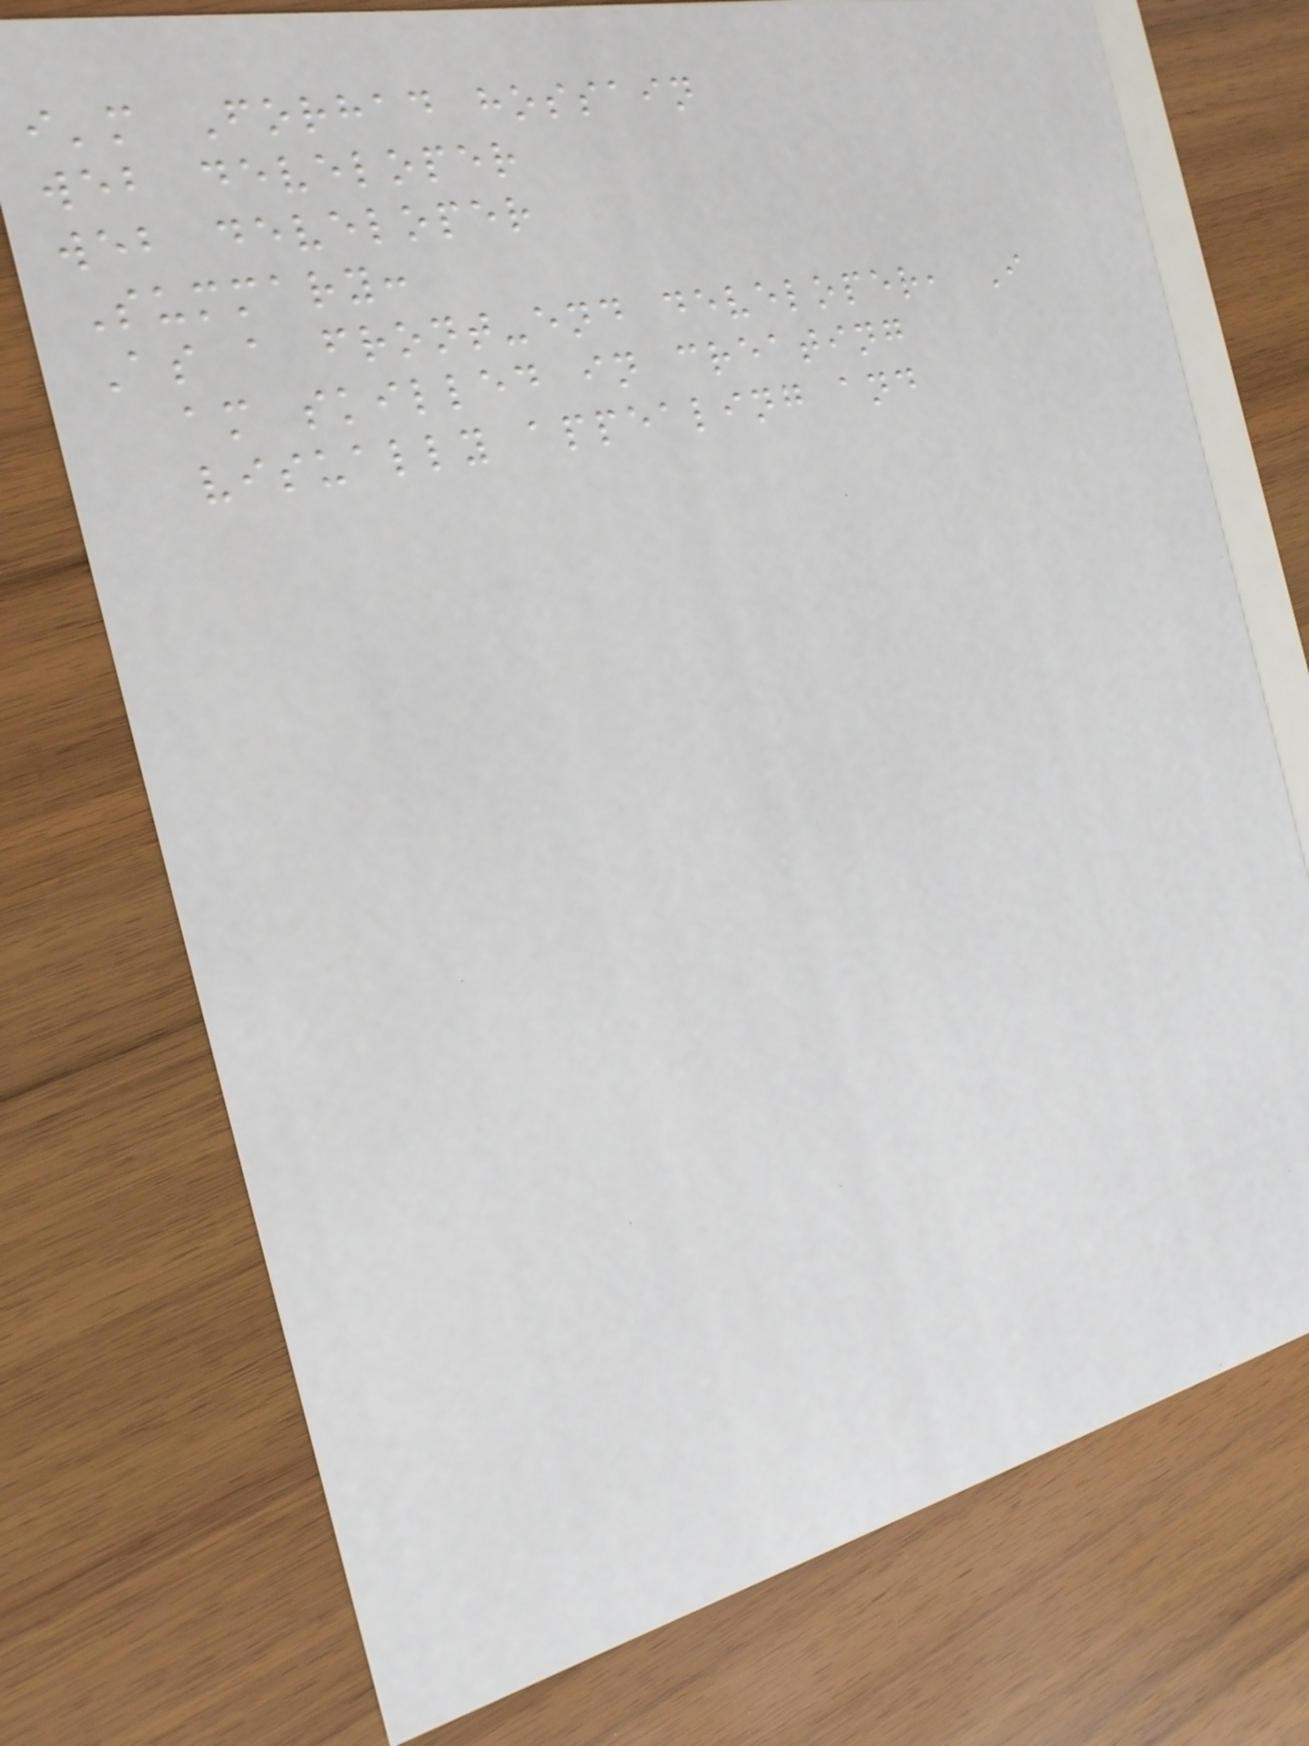i'm Forhad hossain
web developer
web developer
Summary:
As a front-end developer, I
am skilled in creating
visually appealing and
